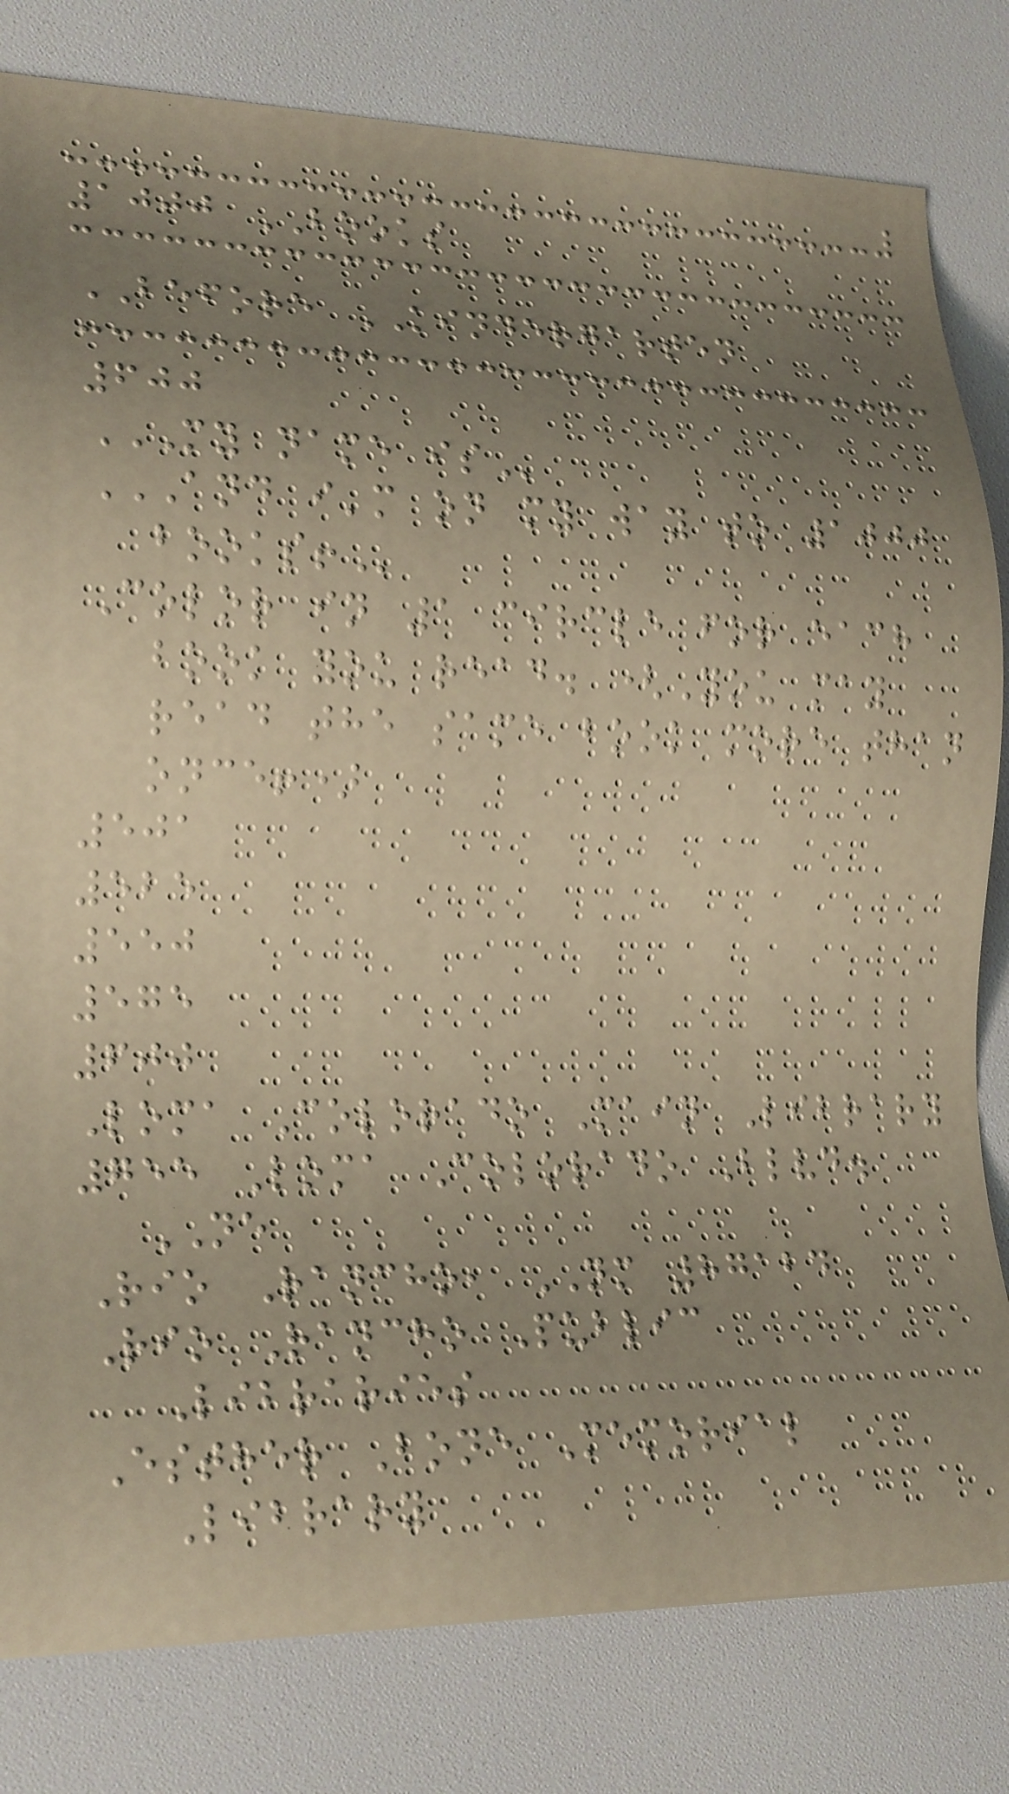1000 BOOKS
BEFORE KINDERGARTEN
600
MY NAME IS
AND I'M ON MY WAY TO 1000
BOOKS!
Color in 1 circle for each
book you read. (You may
read the same book more than
once!)
501
525
550
575
600
Loma Colorado Main Library
755 Loma Colorado Blvd.
NE
Rio Rancho, NM 87124
Rio Rancho Public
Libraries
Esther Bone Memorial
Library
